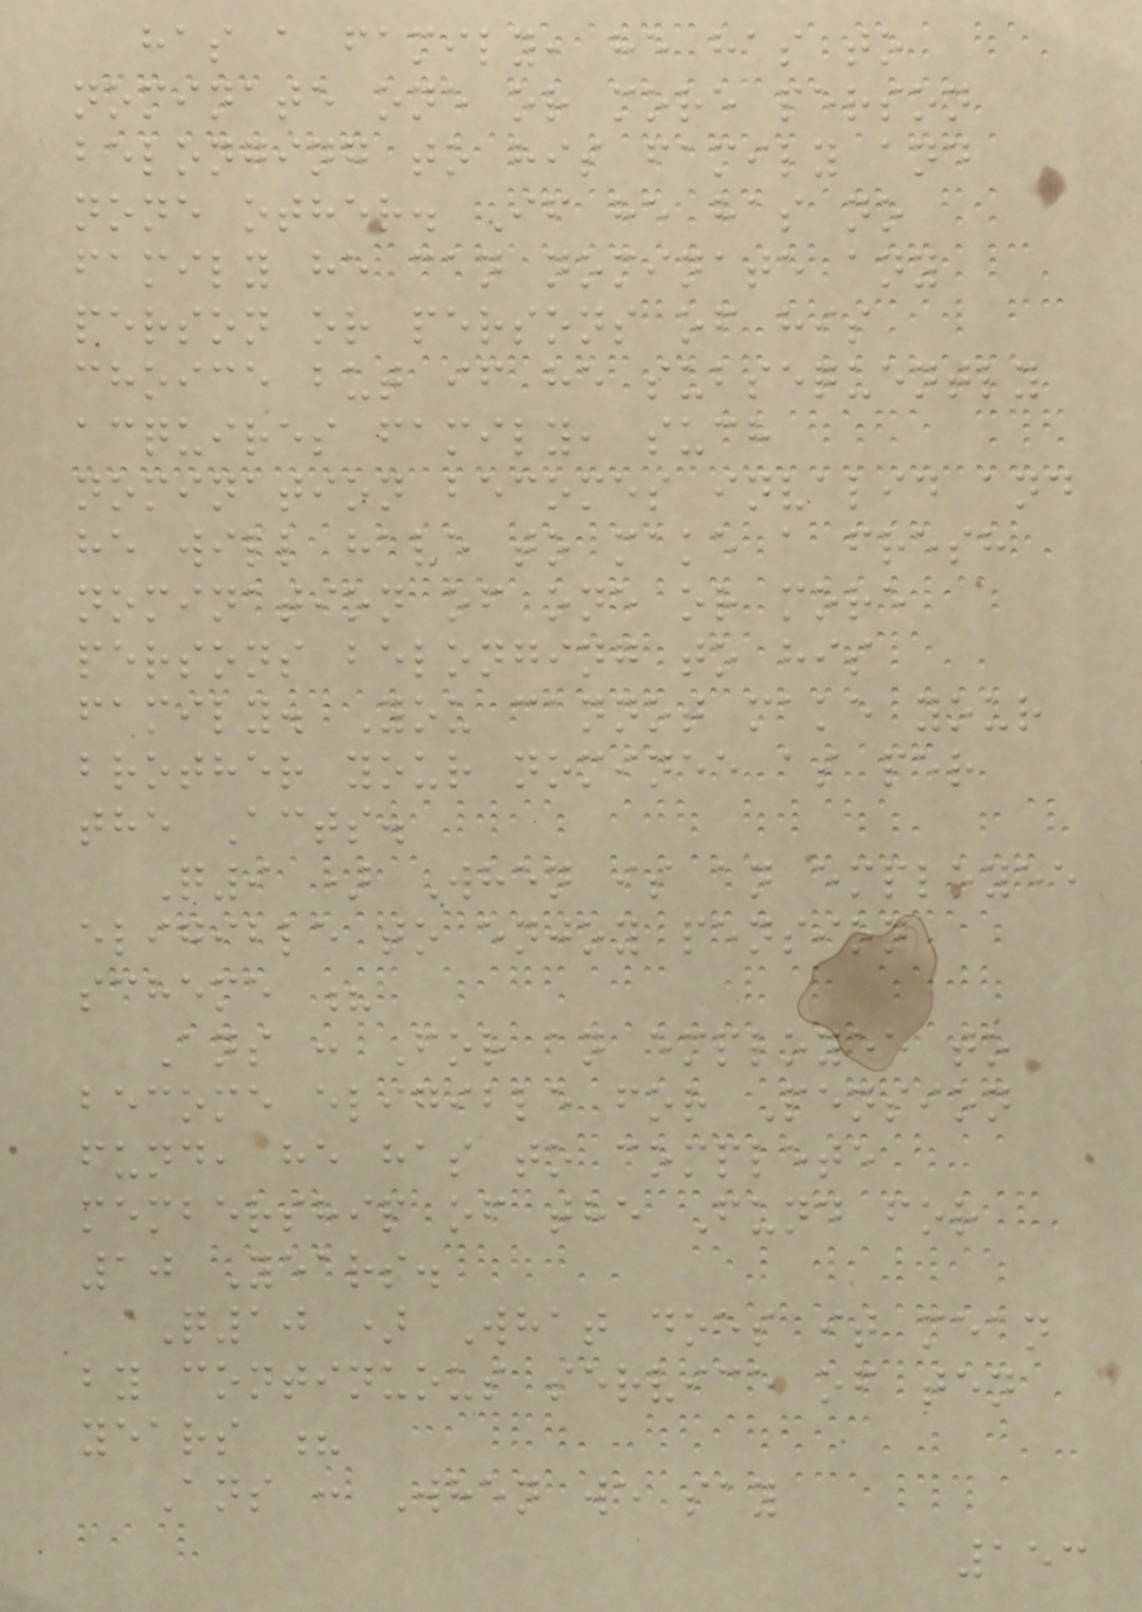has a family, he has to
nominate one or more person
belonging to his family and
none other. If he has no
family he can nominate any
person or persons of his
choice but if he subsequently
acquires family, such
nomination becomes invalid and
he will have to make a fresh
nomination of one or more
persons belonging to his
family. You cannot make your
brother your nominee as per
the Acts.
Q9 ) When is an employee
eligible to enjoy pension
scheme ?
Ans : For an employee to
become eligible for Pension
fund, he has to complete
membership of the Fund for
10 Years.
Q10 ) What does it mean
by continuous service of ten
years ?
Ans : When we say
153
